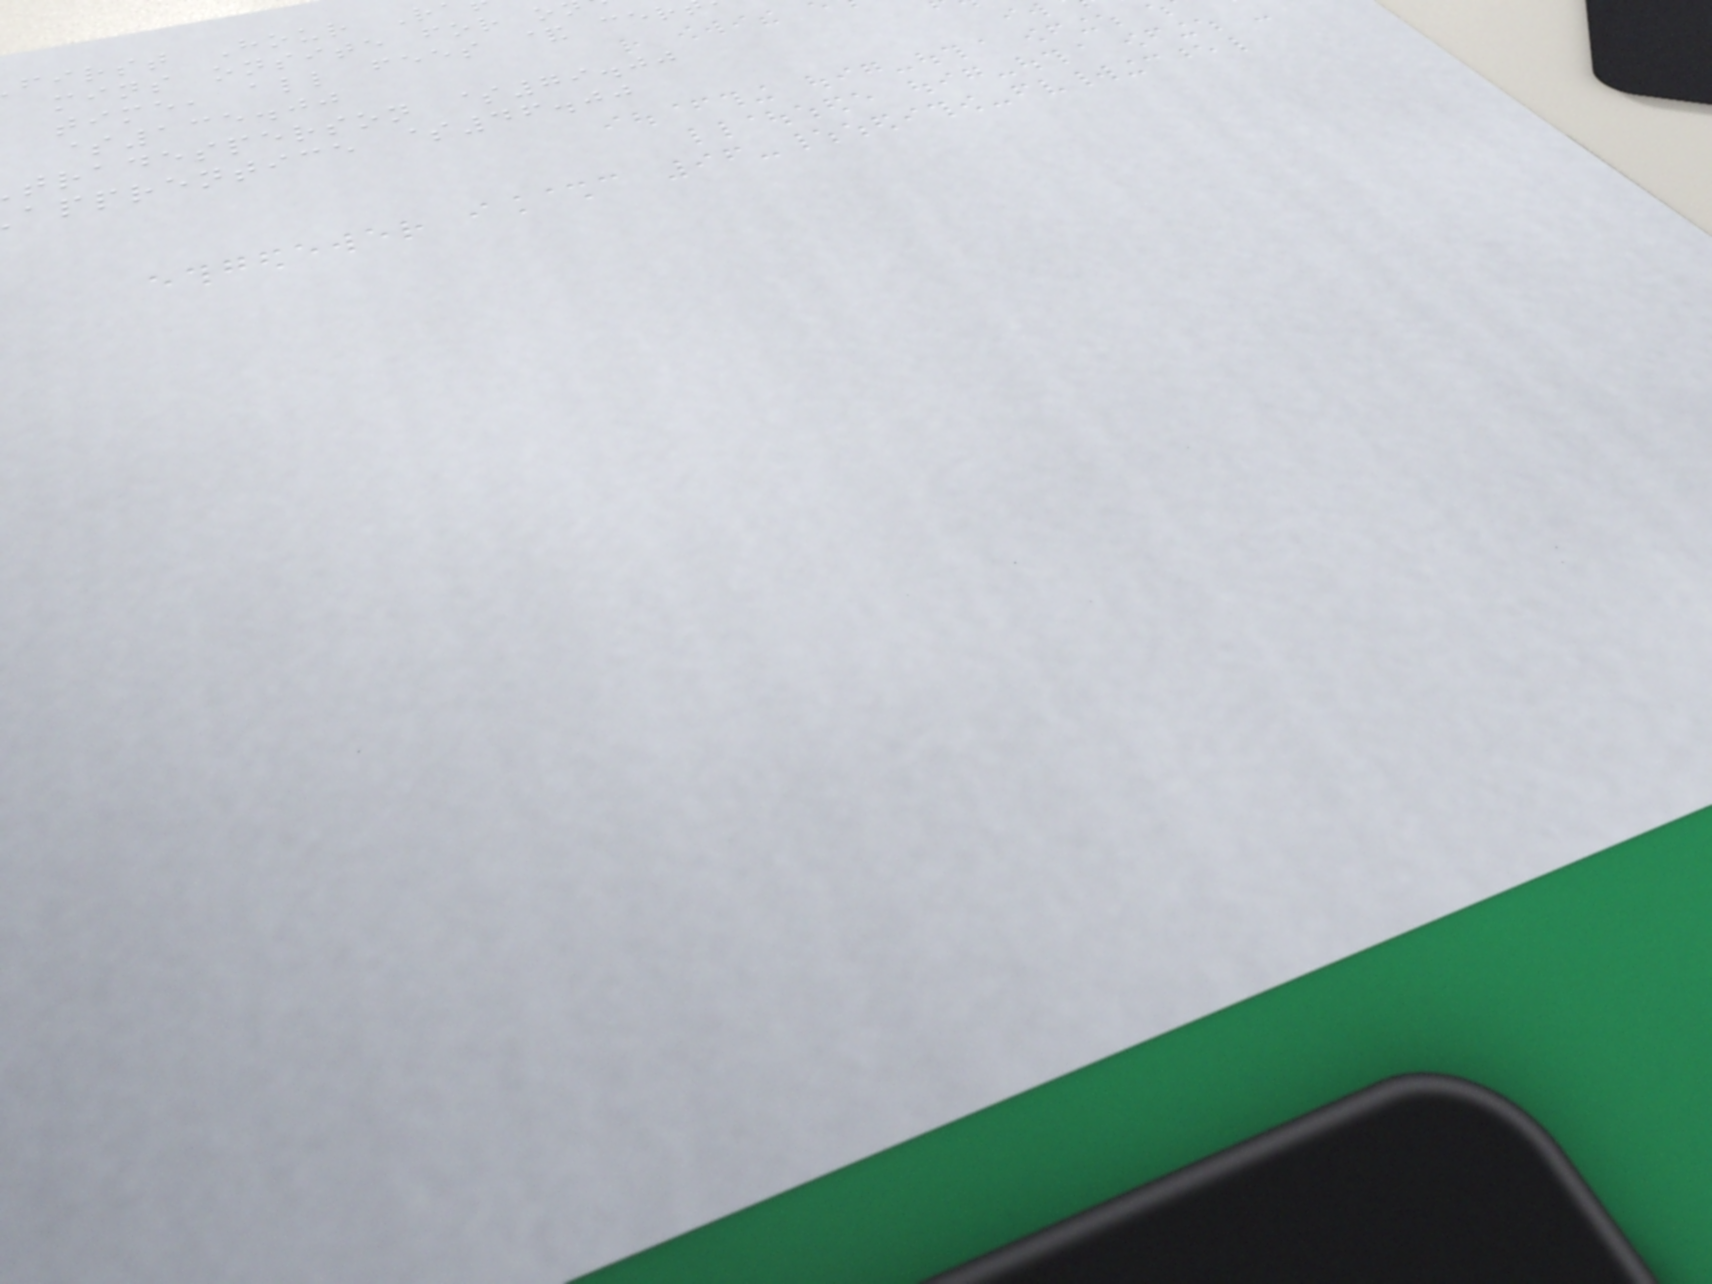first Hour R
mins onsite for o
time, all fees & cer
$135.00
tradesperson $79.00
apprentice $46.00
